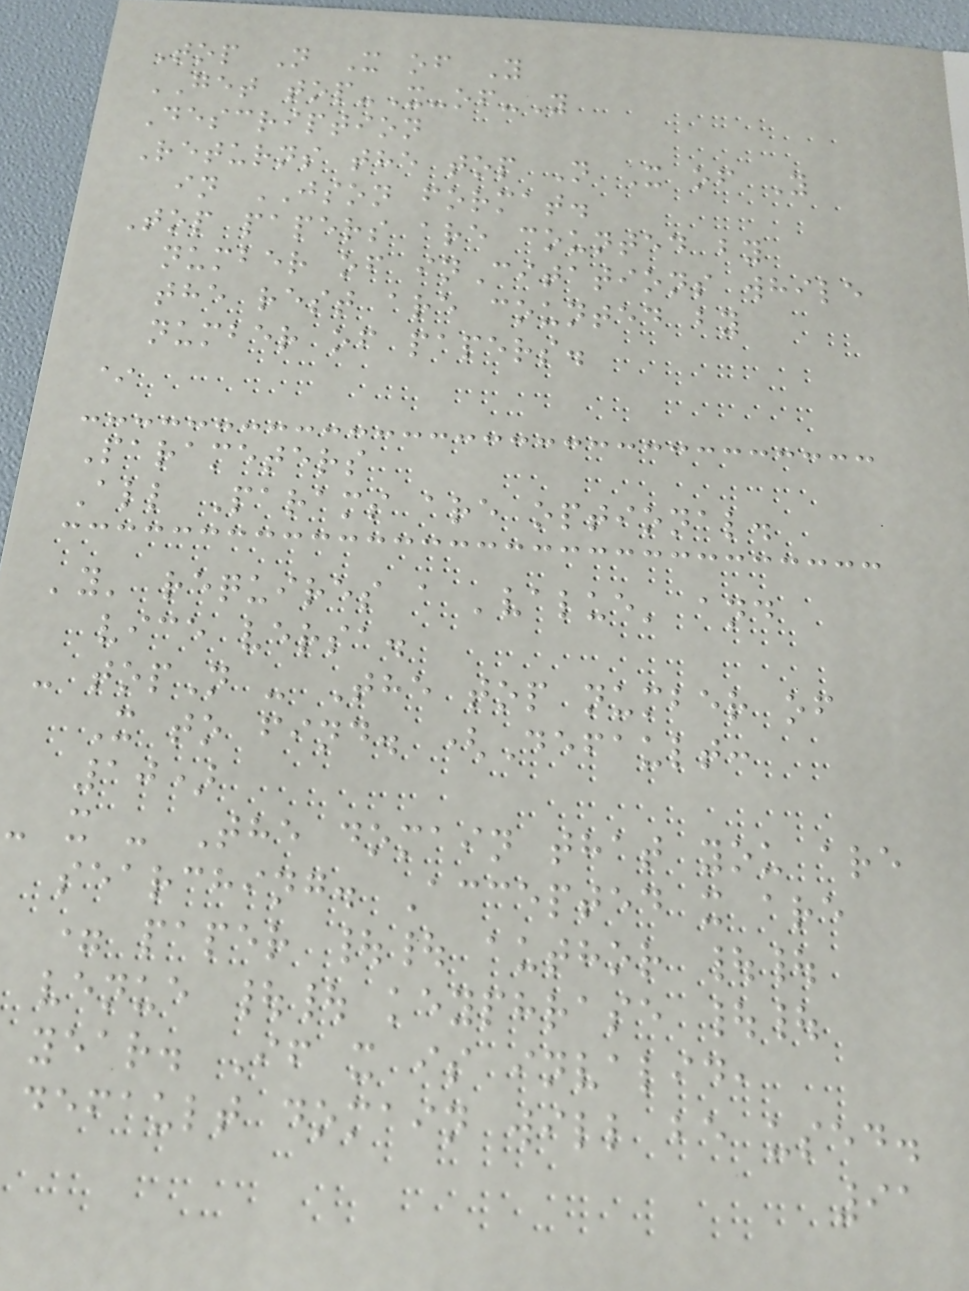Top N X of Y
GET top-X-of-Y
Description
Returns the top N X of Y
in JSON format.
Top papers are counted by
number of inCitations while
the rest are counted by
number of papers.
*
Parameters
All Params are optional.
'y' requires a 'value' and
vice versa.
- topN - The top number of
X to find. (Default:
10)
- x - The domain that you are
searching. Accepted x are
= paper || author ||
venue || keyphrase ||
year. If x is invalid,
default domain will be used.
91
